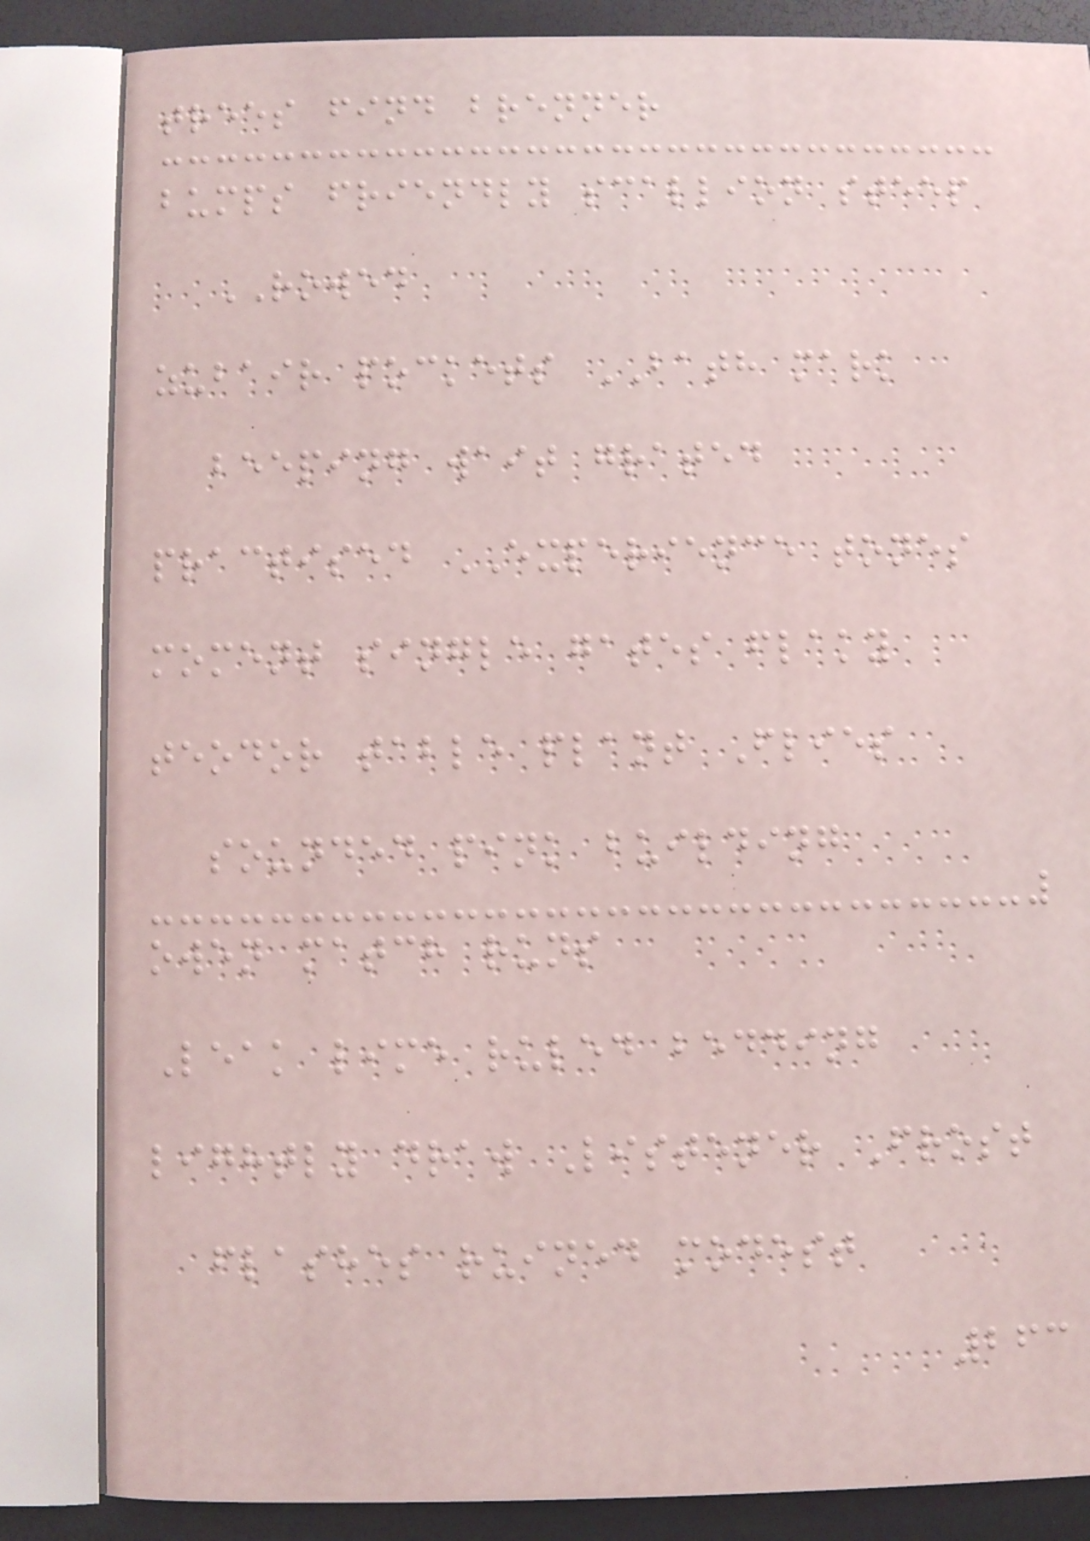trees find brenner
bumps friendly scallion steep
ROWED
zubair pockets BATH mark
beeping wait grated
practised EXPERIENCE tones
moment single gates flaky
teodor table plant Flies
sounded pink building
owen match runs
Leak lime ruled bedding
lightly draw Listener Frost
flashes ruined modest
263
